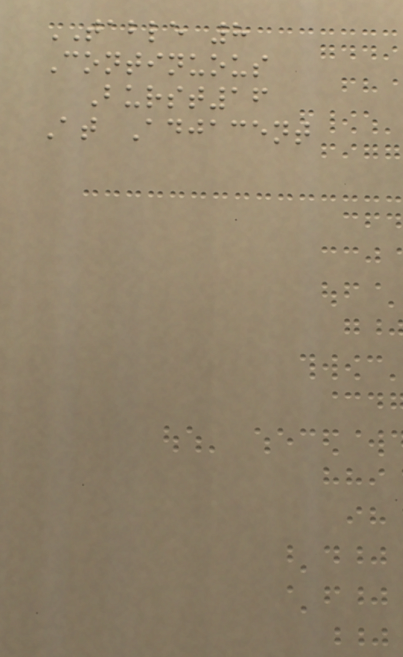TABLE 8
Continuous
Burst16
At Adjacent
